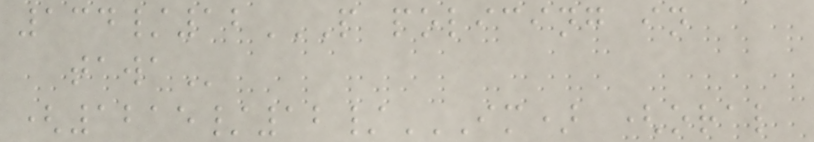134/12P POLICING IN
TAWA
(1215/12/IM) (ORAL
